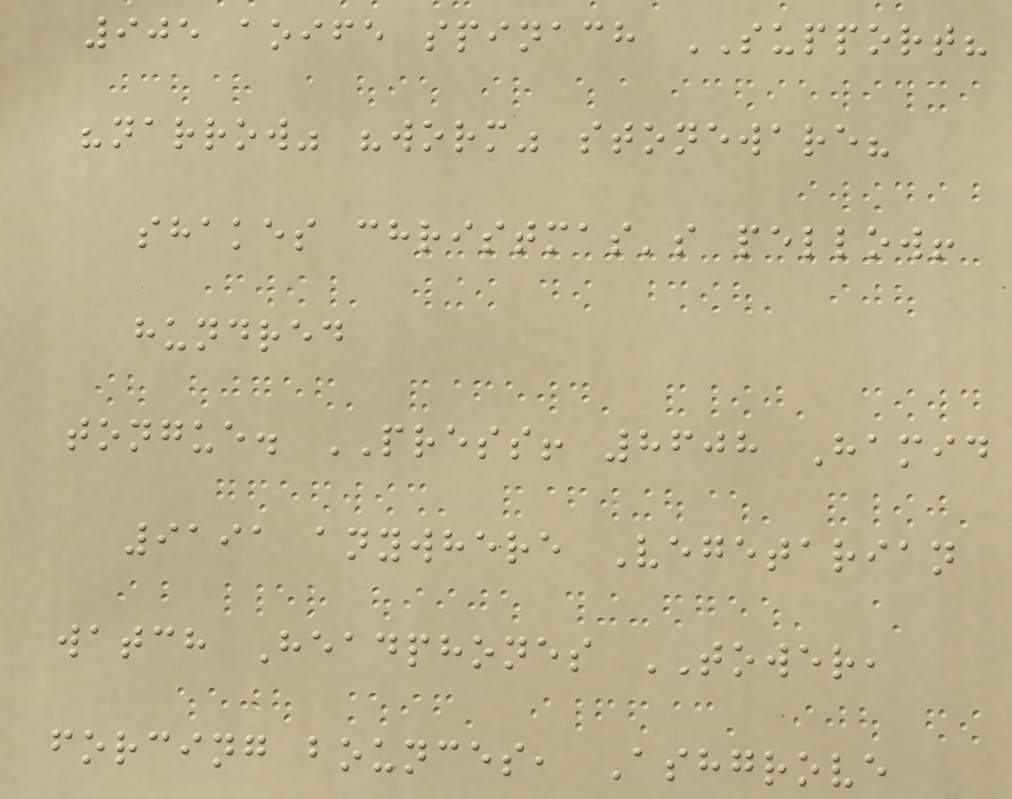905 aoife spinach SUPPORT?
"narrow" "worm" stoneware?
shakes christmas's pellow!
hundred
tongue. PRESS! 8608 Hamid
9191 anywhere Vegetarian
watch Headphones TOWER,
forcing bounces, Ashgrove
